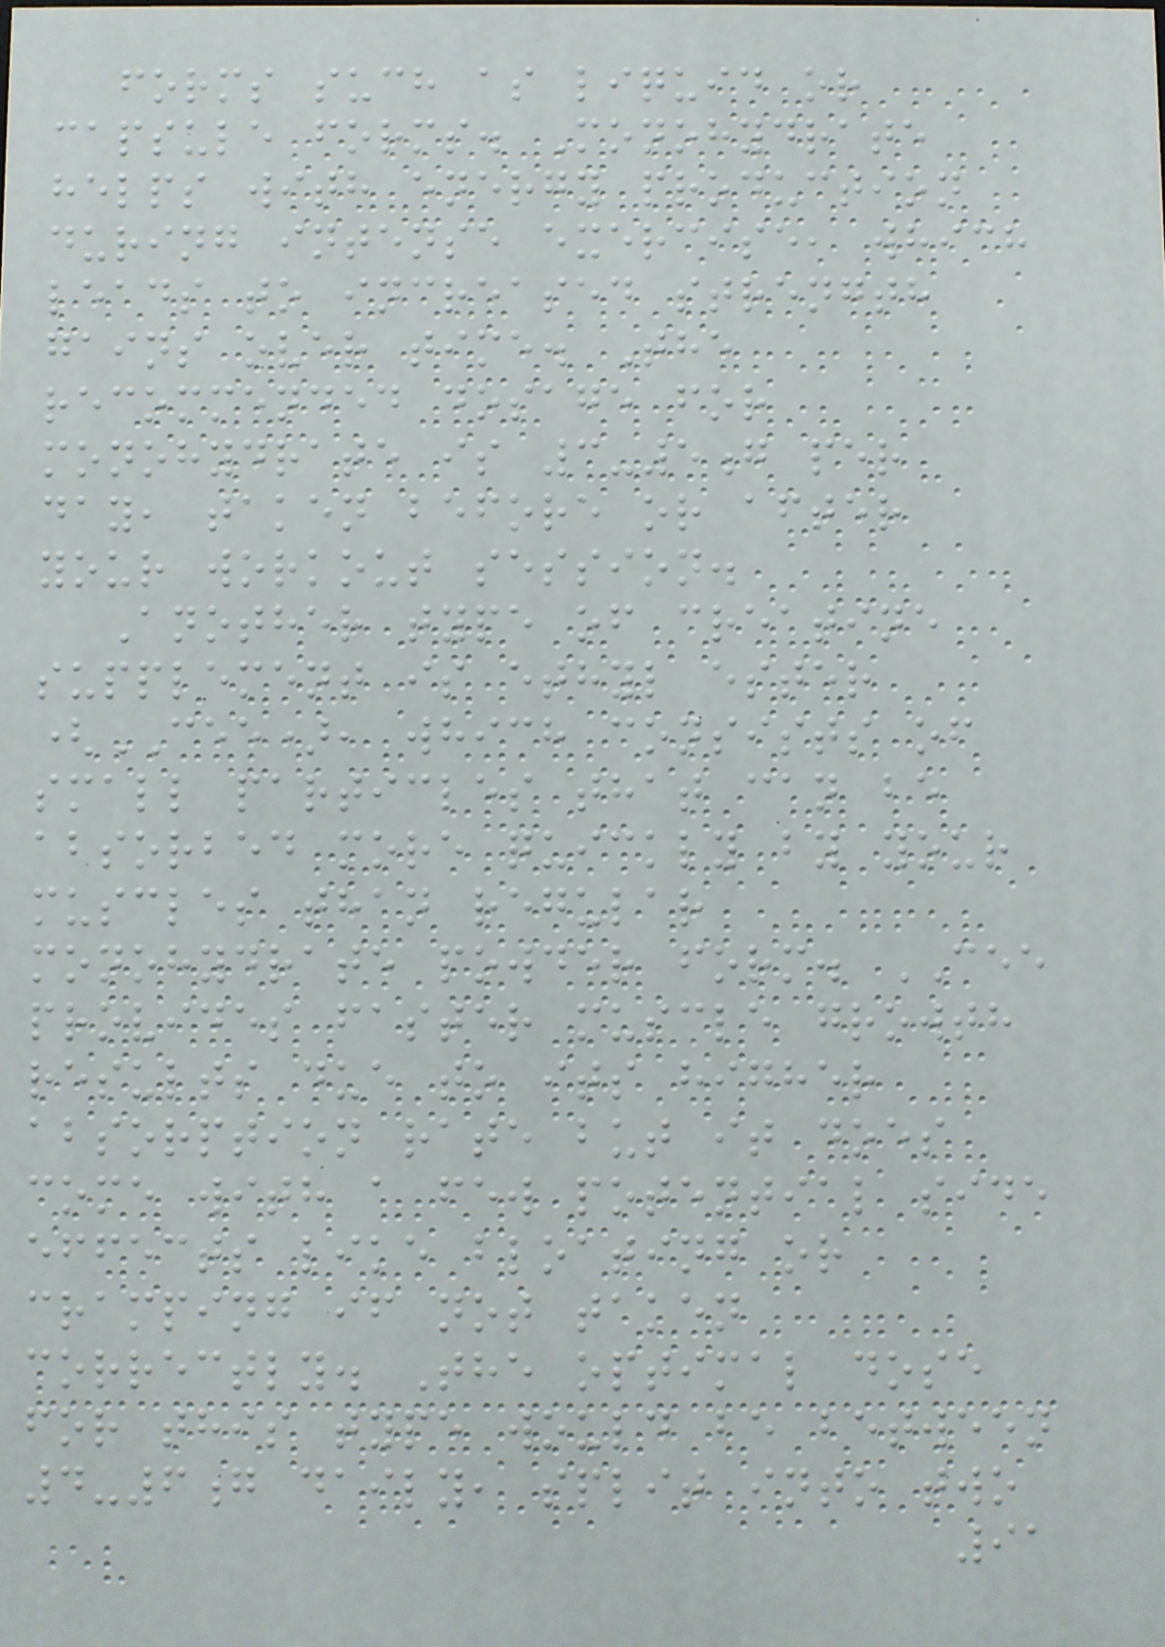forms such as liquid or
capsule forms. Monohydrate
helps with energy production
during intense exercise, which
leads to increased strength
gains over time. The
recommended dosage for
monohydrate is 3-5g per
day, taken before or after
your workout session.
Another type of creatine
supplement is ethyl ester
(CEE), which consists of
small particles that can be
absorbed more quickly by your
muscles than regular
monohydrate powder form. CEE
provides faster muscle growth
results due to its higher
absorption rate but it does
come with a few potential side
effects like bloating or
cramping if not taken
correctly. The optimal dose
for this type would be between
4-6g daily, split into two
91
